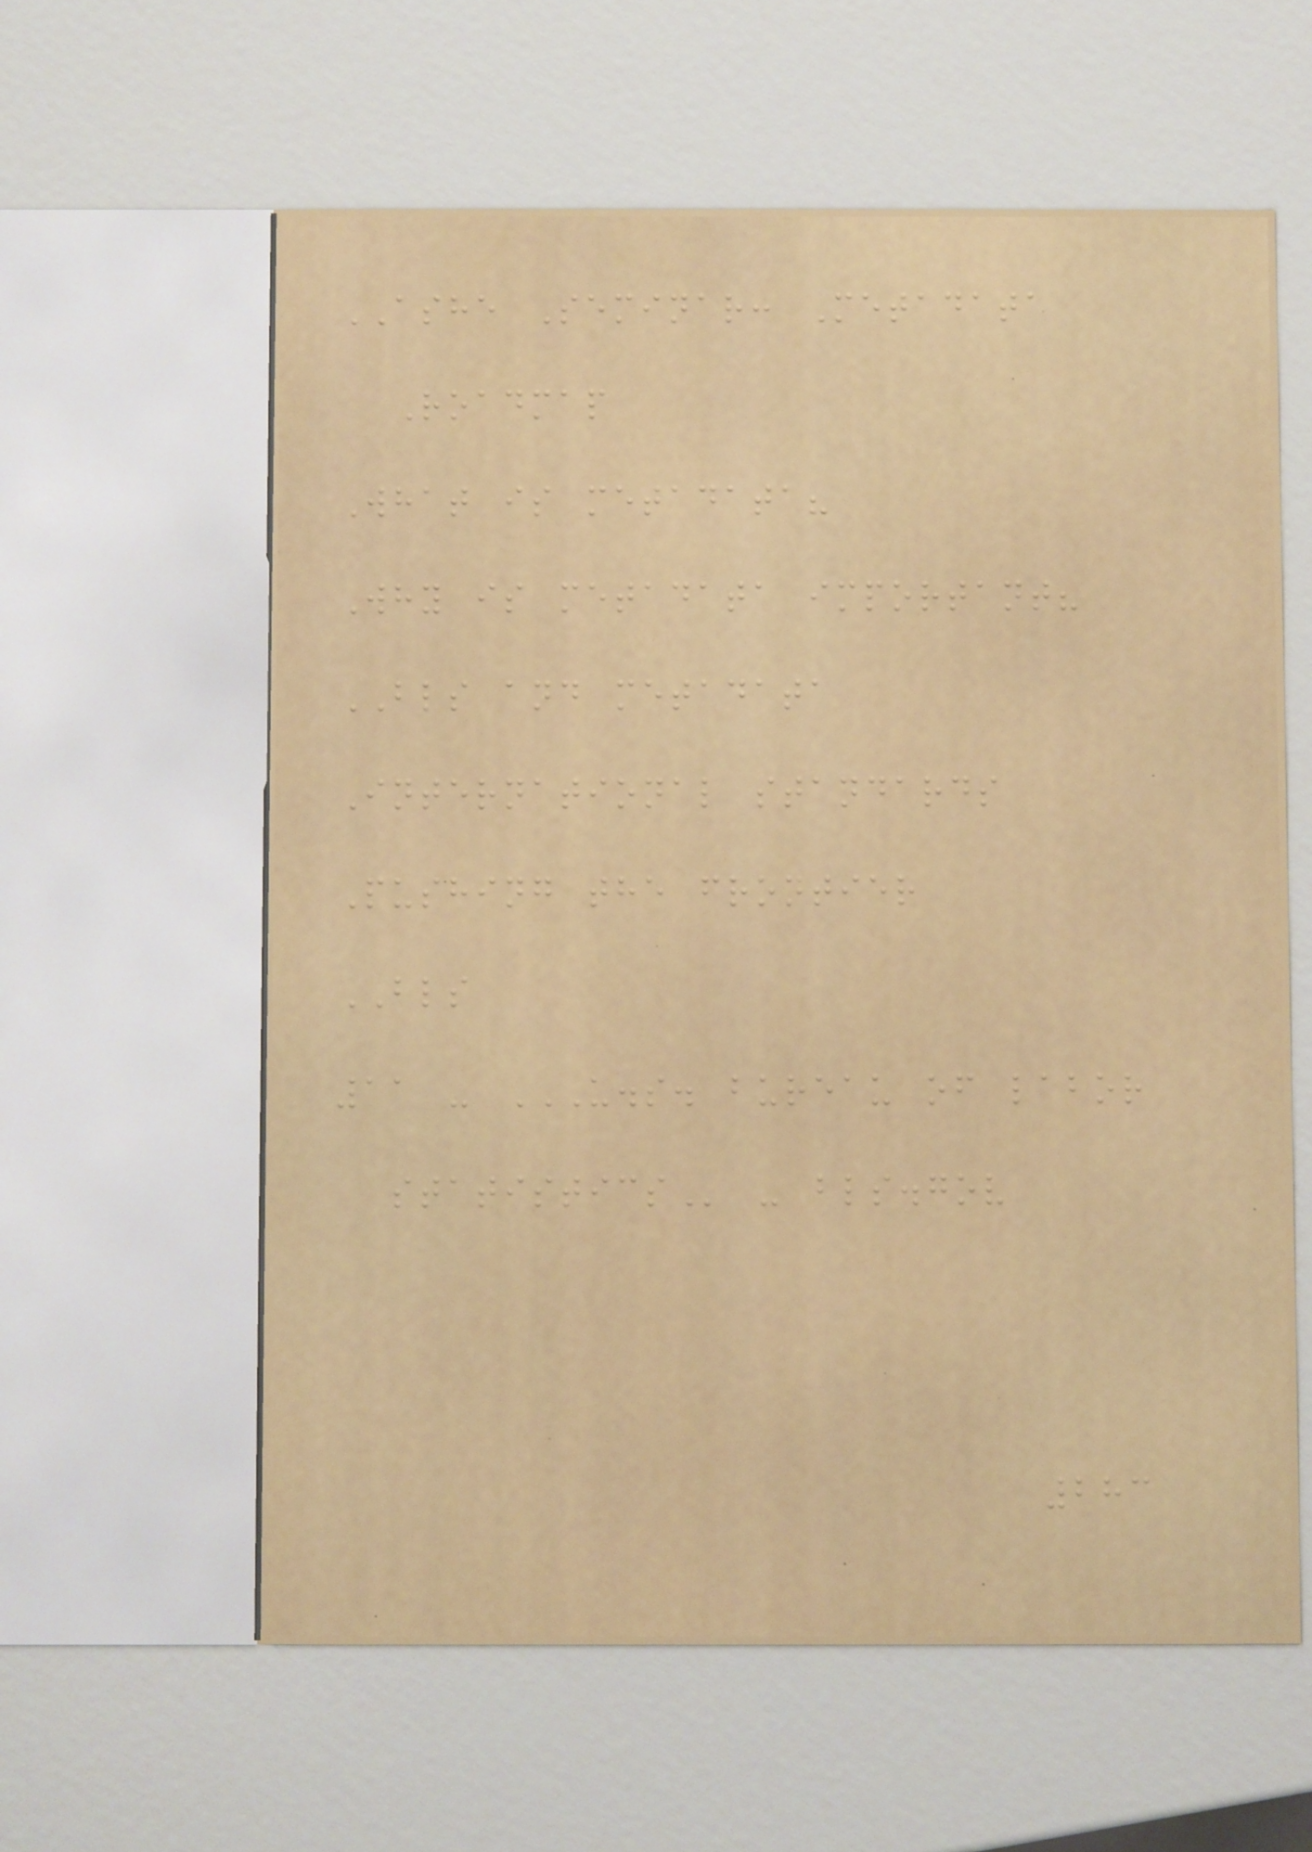ASHE Seminar: Metadata
Roadmap
What is metadata?
Why is metadata important?
BLS and metadata
International standards
Pushing the frontier
BLS
11 - U.S. BUREAU OF LABOR
STATISTICS - bls.gov
283
